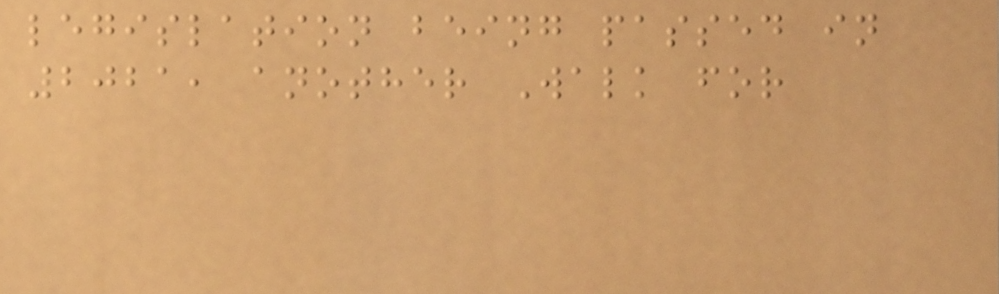legislation being passed in
2021, another Walk for
